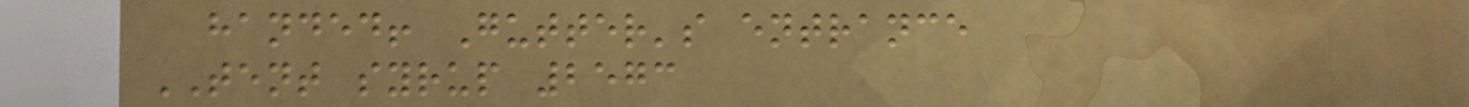handed! Gutter's entrance
TENT syrup 2573
